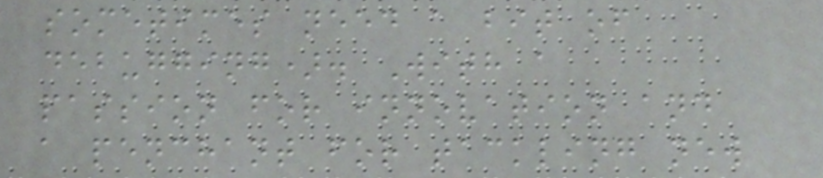sometimes need a bit of
debugging). With a
passion for innovation and
a penchant for tackling new
